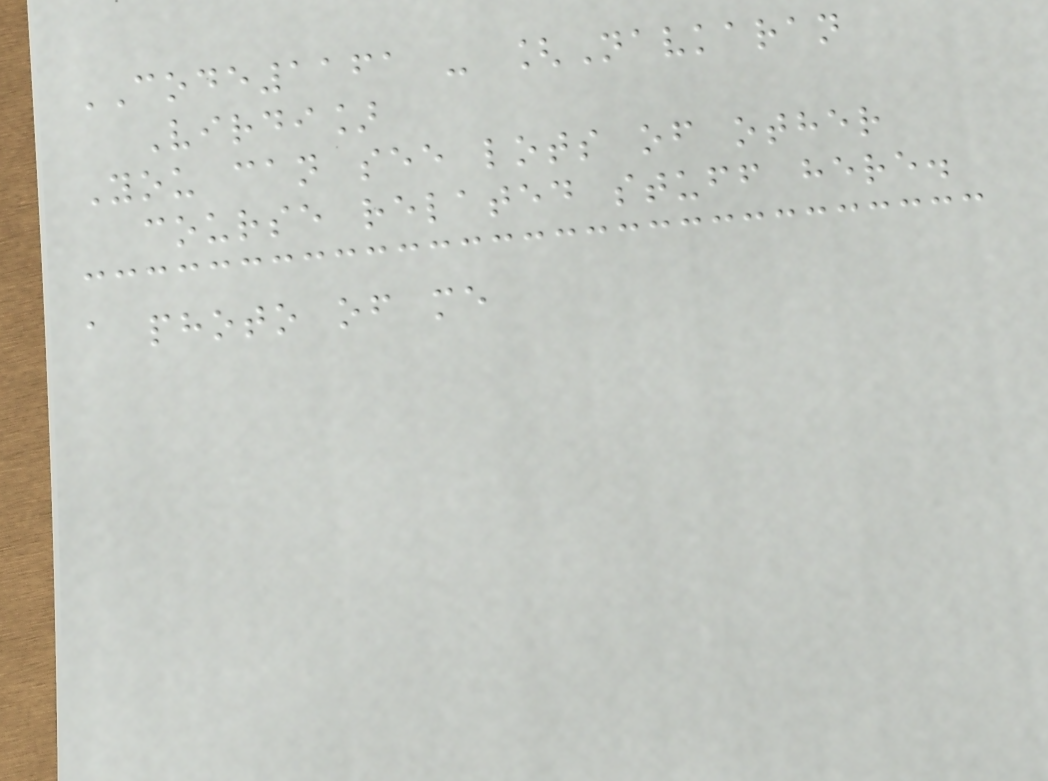CODE1161 - [Navkaran
Virdi]
You can see lots of other
course related stuff here.
a photo of me
